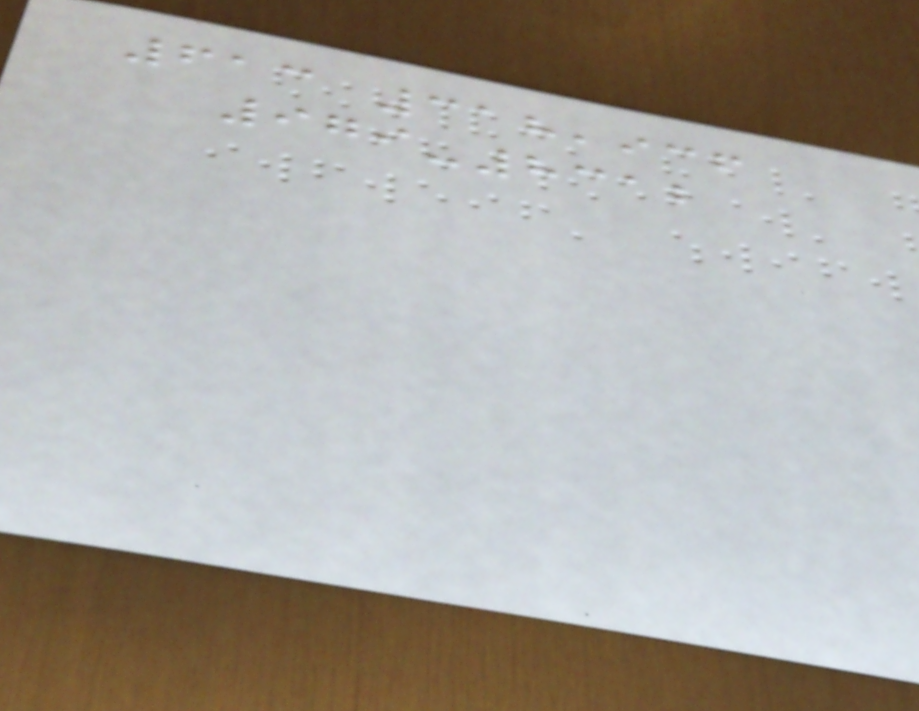613 318,936
979-8312
